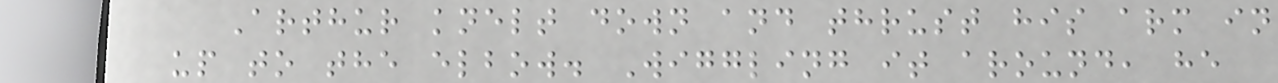Arthur knelt down and thrust his arm in
up to the elbow. Wiggling it around, he
